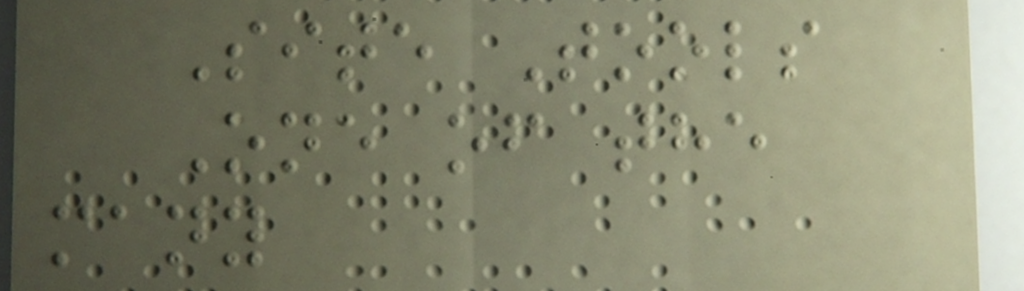Site Tools
One of the
many
